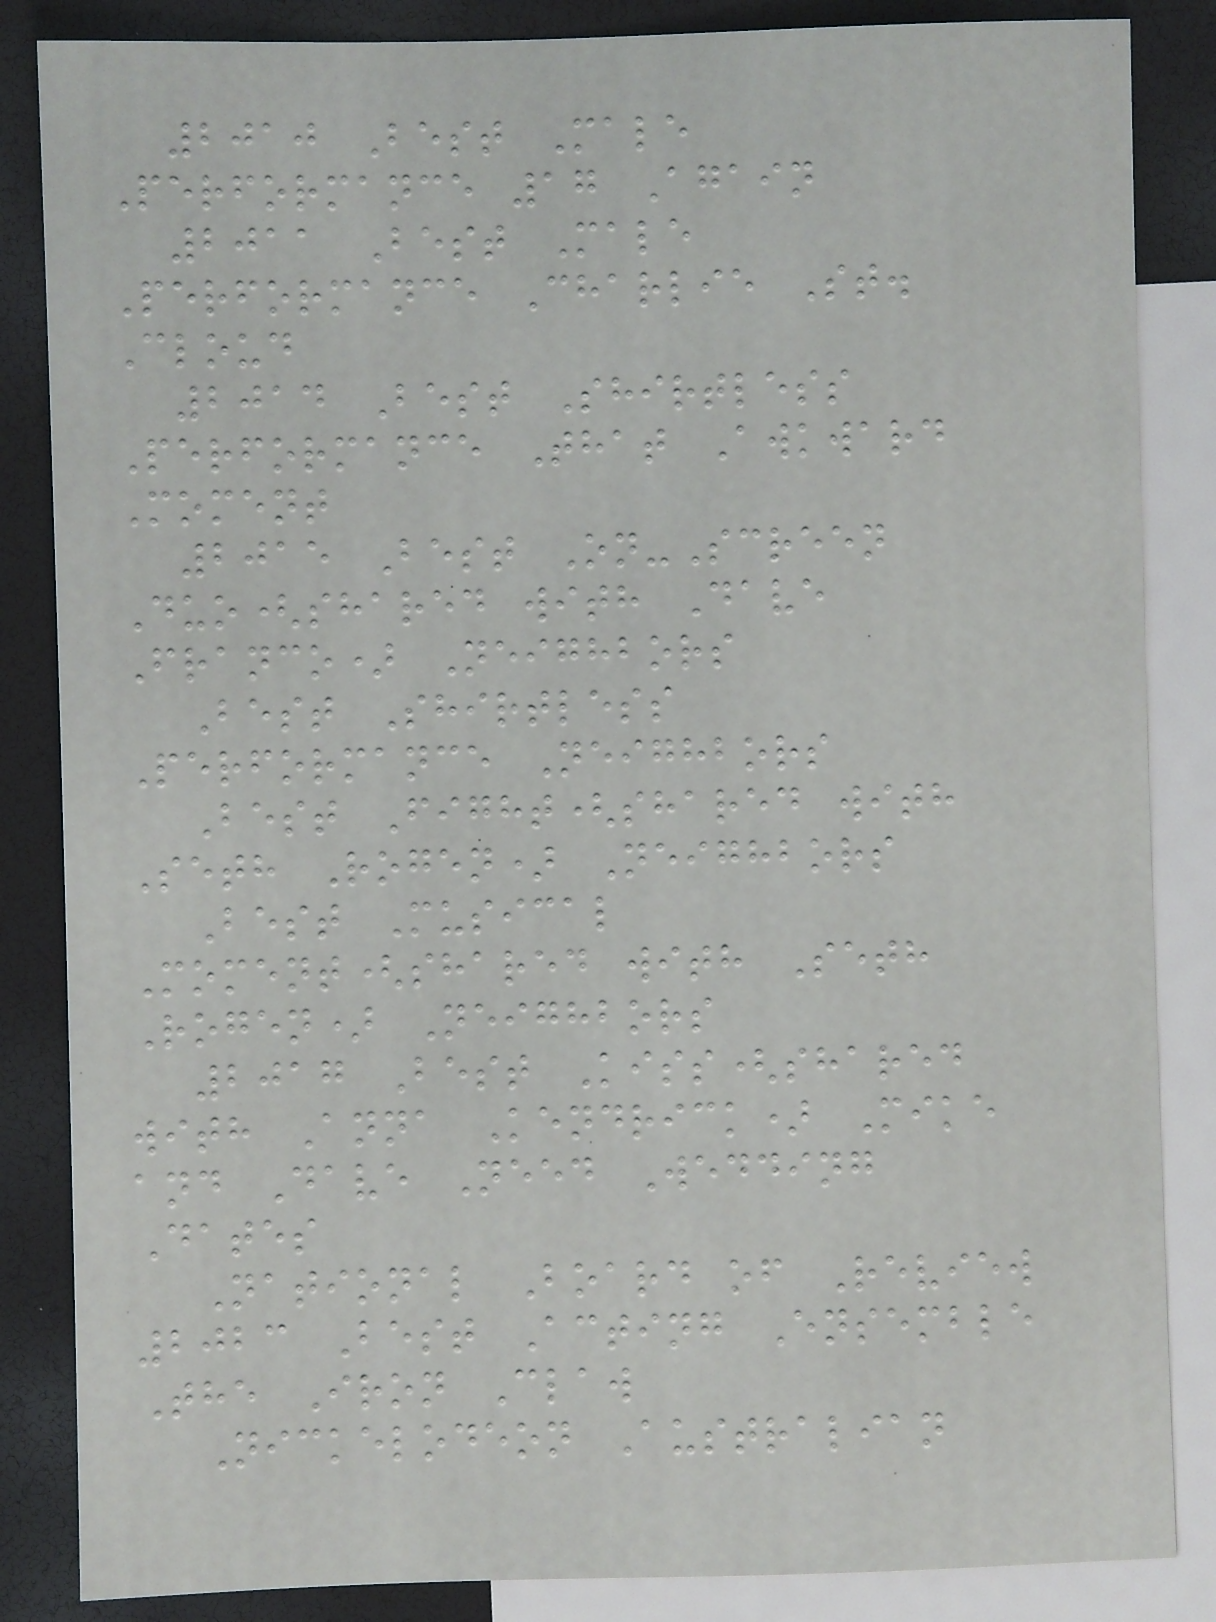2010 Best Male
Performance 17 Again
2011 Best Male
Performance Charlie St.
Cloud
2014 Best Shirtless
Performance That Awkward
Moment
2015 Best On-Screen
Duo(shared with Dave
Franco) Neighbors
Best Shirtless
Performance Neighbors
Best Fight(shared with
Seth Rogen) Neighbors
Best Musical
Moment(shared with Seth
Rogen) Neighbors
2017 Best Kiss(shared
with Anna Kendrick) Mike
and Dave Need Wedding
Dates
National Board of Review
2023 Best Acting Ensemble
The Iron Claw
Nickelodeon Australian
